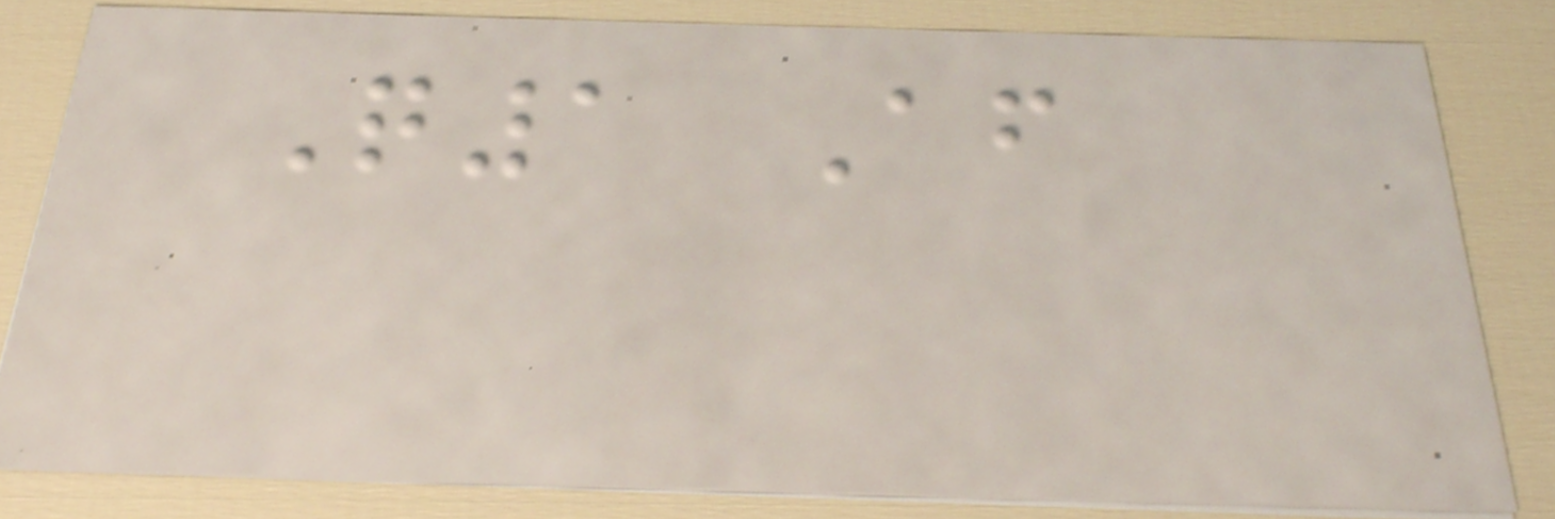Q1 After
